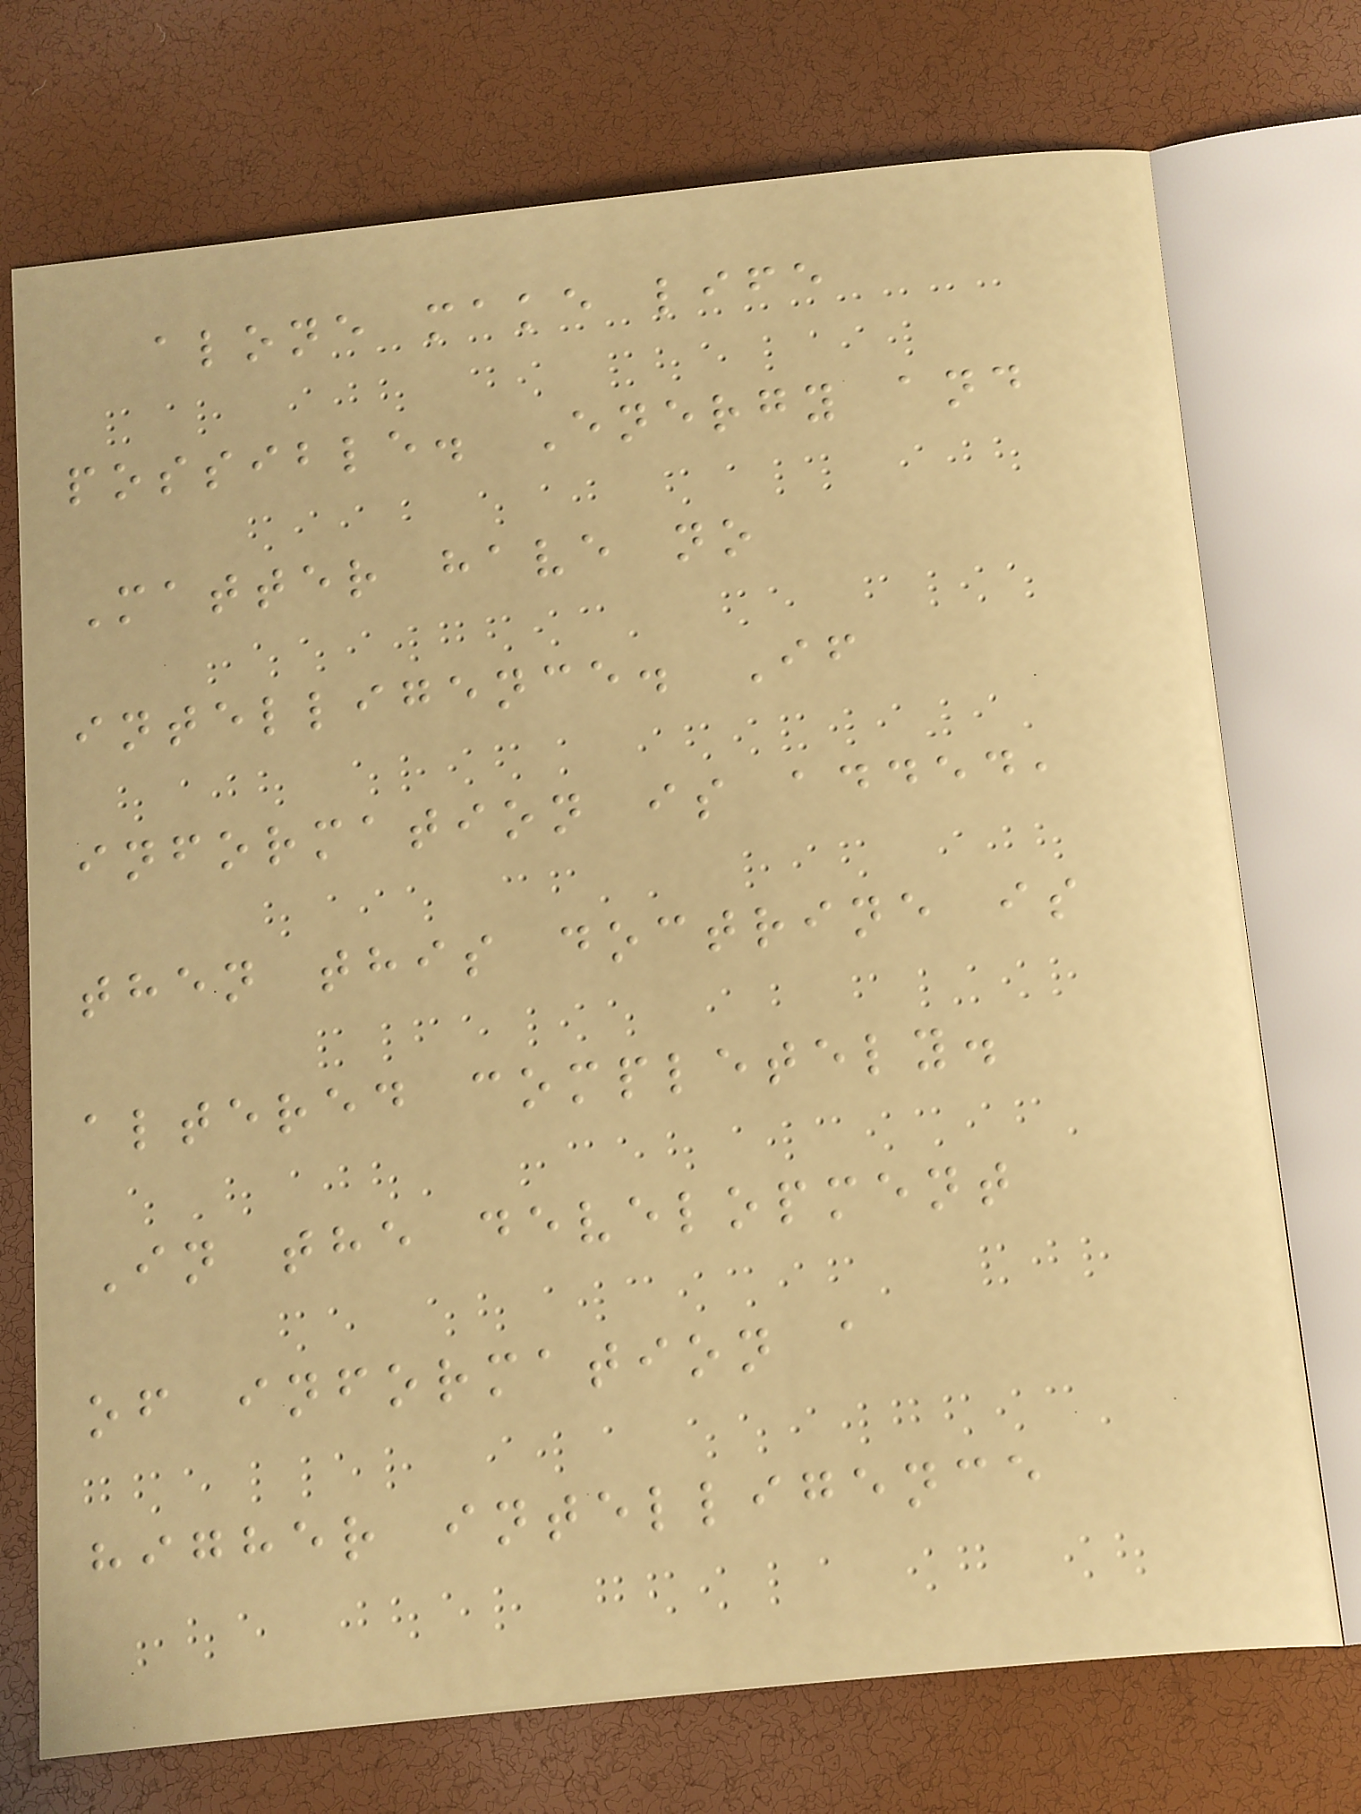alone make life
possible. Energy and
Matter have no
intelligence. If
information is added,
then this doctrine is
altered completely.
In the development
of information a
higher intelligence
